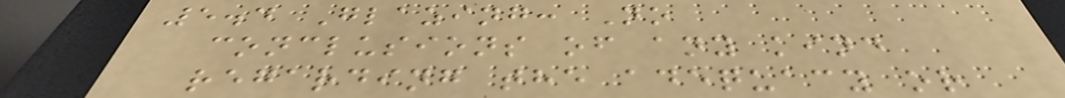5.4 Glazing: No
conclusions of any kind
regarding the adequacy or
